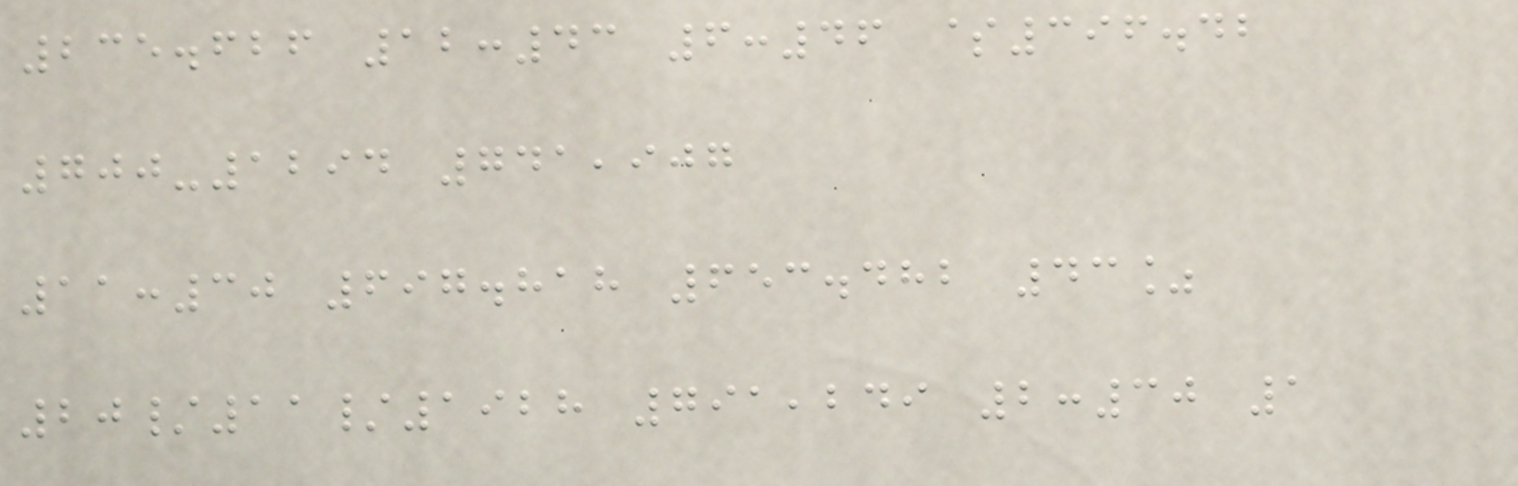235.626 12:43 6:46 $396.42
700-1294 741,907
11:30 697.818 653.482 43%
20/11/1928 791,249 2:30 1
